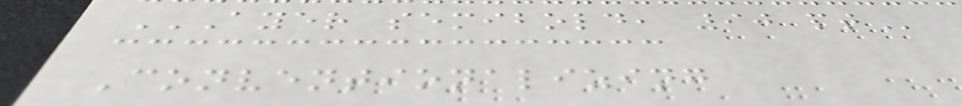AYER SEMIBOLD, 90 PT
Conventionalizing
